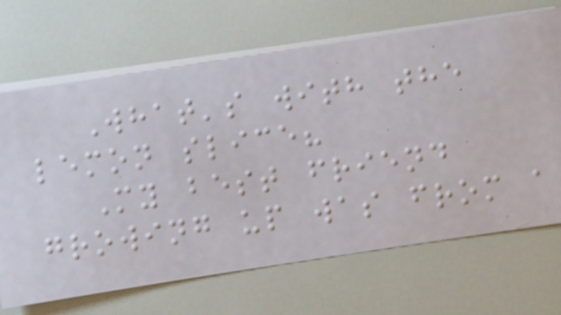What's with the
lemon slice?
My best friend
growing up was from a
